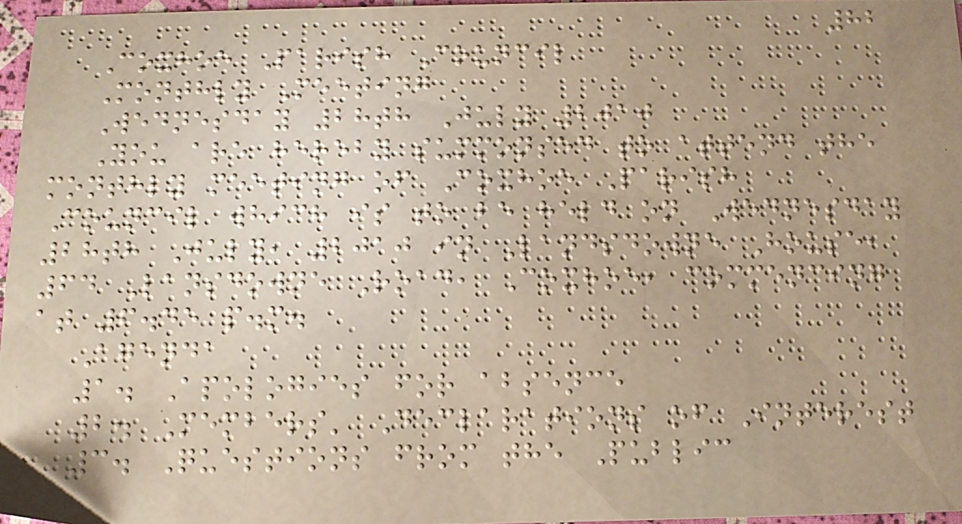82
Coxhoe Parish Council
Monthly Meeting
Wednesday 28th July 2010
You are hereby summonsed to attend the
monthly meeting of Coxhoe Parish
Council which is to be held on Wednesday
28th July, 2010 in Landsdowne House,
64 Lansdowne Road, Coxhoe, commencing
at 6.45 p.m.
Agenda
1. Apologies for absence
2. Members' Declarations of Interest
3. Questions from the Public
